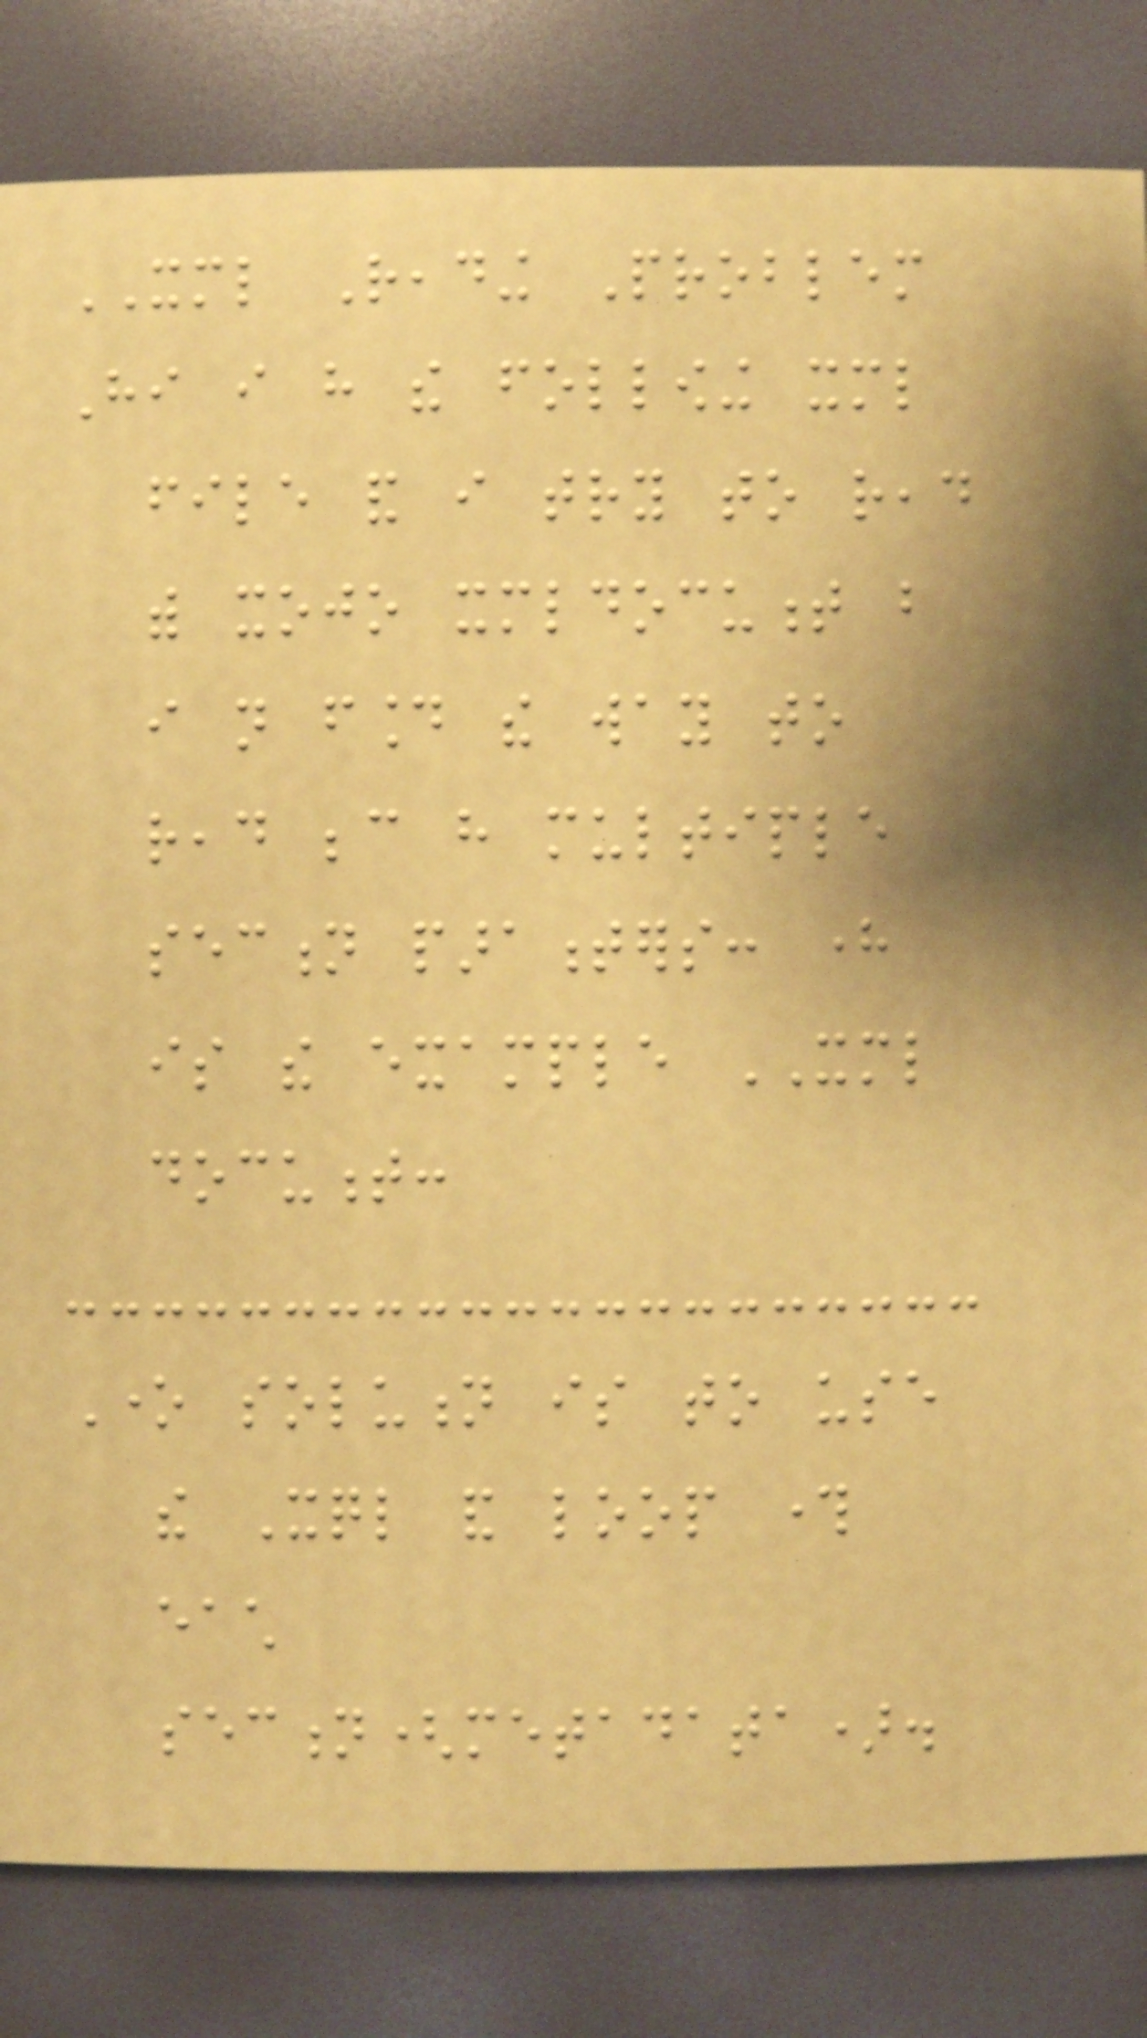XML Reading Problem
Hi i have the following xml
file and i try to read
with xojo xmldocument but
i not found the way to
read because have multiple
section paramenters: here
is the example XML
document:
One solution is to use
the Xql and loop through
each
section(metadata).
